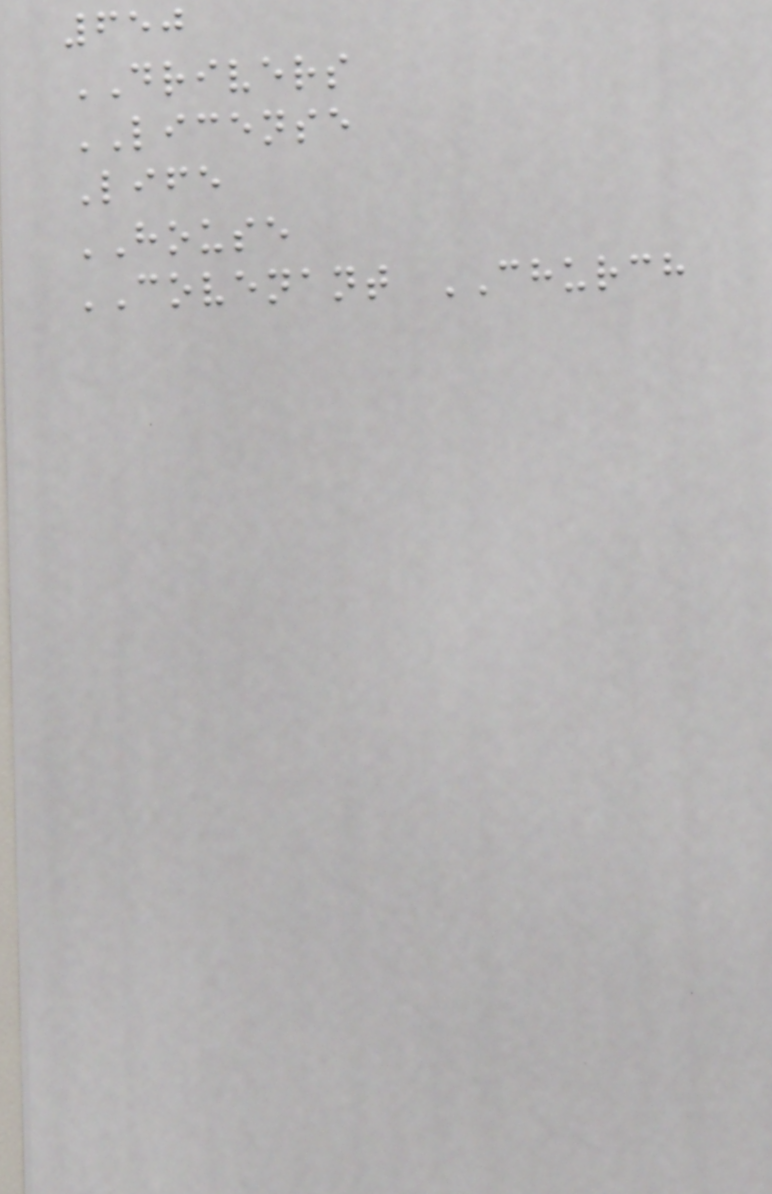650
DRIVERS
LICENSE
Life
HOUSE
COVENANT CHURCH
